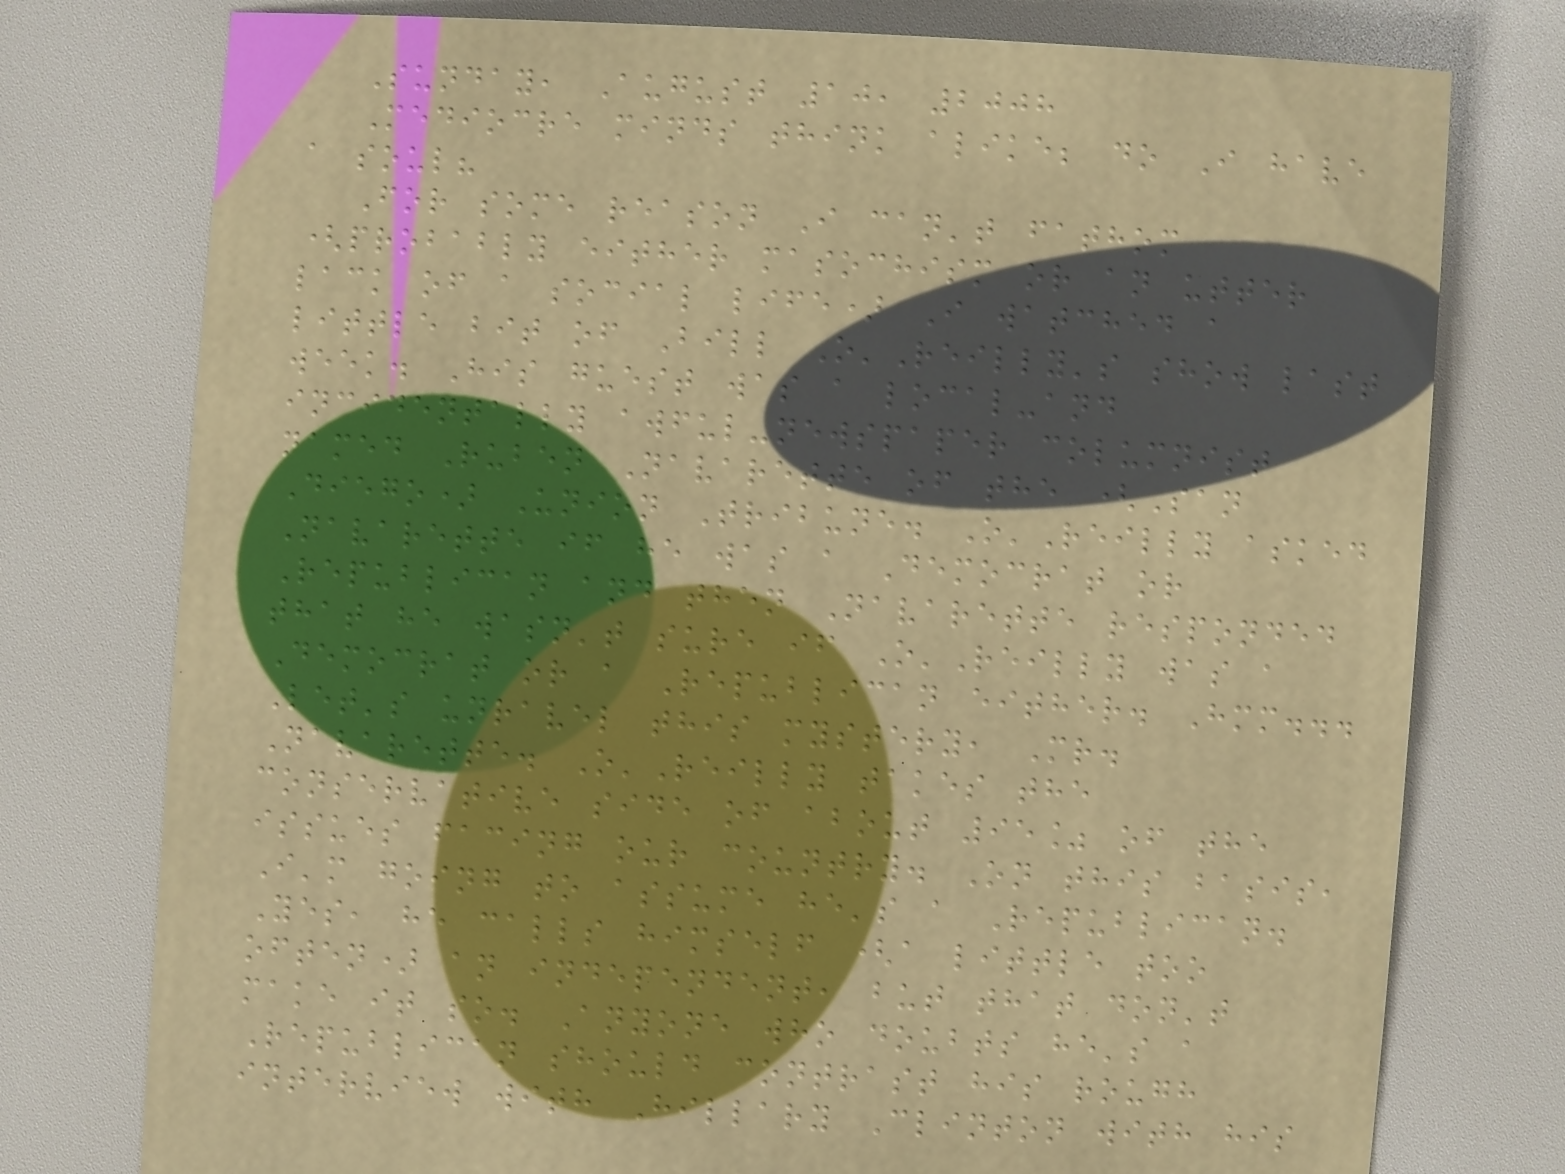Sunday, August 10, 2008
Mediocre minds think alike; do I have
a soul?
For some reason I can't fathom
(probably either masochism or an utter
lack of a social life) I watched a
little bit of Bill O'Reilly's show last
week. His guest was a local-and
incidentally awful-newspaper columnist
named Ruben Navarette of the (San
Diego) Union Tribune. O'Reilly asked
Navarette if he was a Democrat or
Republican and then Navarette responded
that he wasn't sure if O'Reilly was a
Democrat or a Republican either. Hmm...
Let's unravel this mystery, Mr.
Navarette. O'Reilly takes the
conservative side of about 95% of the
issues facing our country. On this basis,
I'm going to assume he's a Republican.
Yes, he calls himself (a little too
often) an independent, but that don't
make it so. Anyone who doubts he's a
Republican should contrast his rough
interview with Hillary Clinton with his
